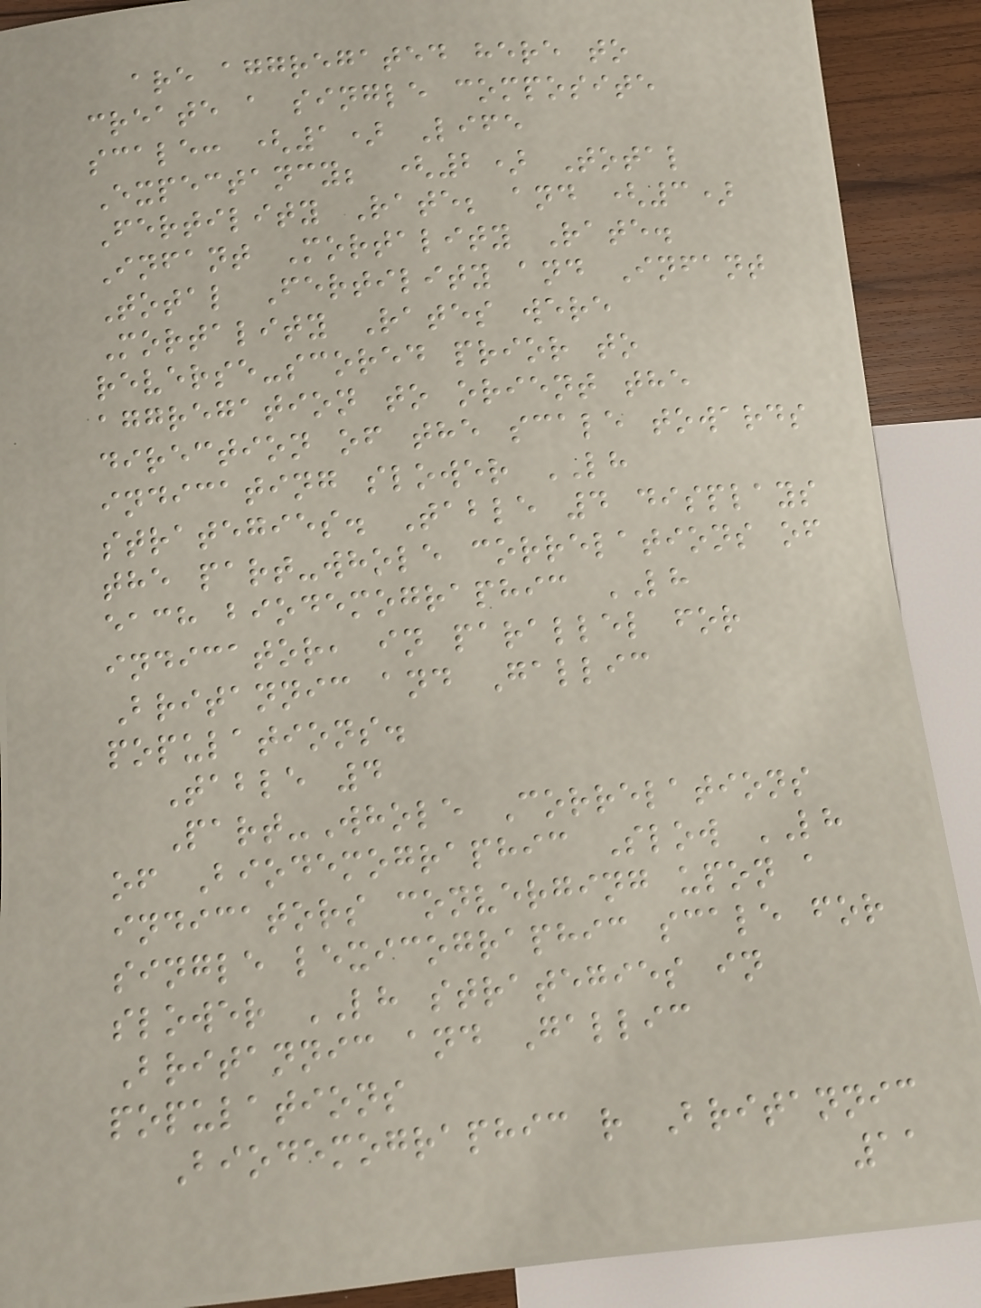are aggregated here to
create a single composite
scale: (1) Life
Expectancy; (2) Total
Fertility Rate; and (3)
Infant Mortality Rate.
Total Fertility and Infant
Mortality Rates were
reverse-scored prior to
aggregation to orient the
direction of the scale towards
indicating slower LH
strategies. Table 4 displays
the part-whole correlations of
each biodemographic LH
indicator, in parallel for
Britannic and Gallic
populations.
Table 4
Part-Whole Correlations
of Biodemographic Slow LH
indicators converging upon a
single lexicographic scale for
slower LH strategies in
Britannic and Gallic
populations
Biodemographic r Britannic
11
